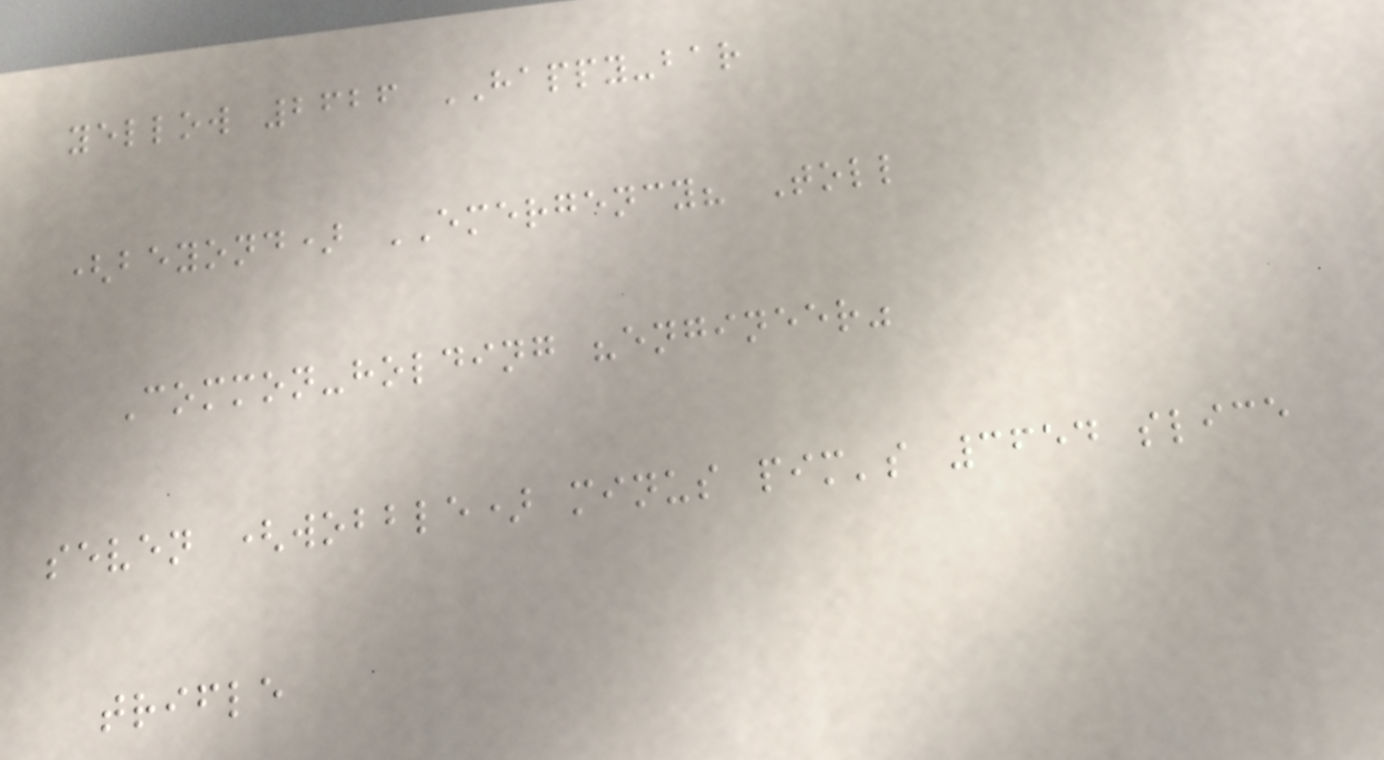yellow 2626 HAPPY-bar
(beyond) EMERGENCY? Toll
Common-holding "engineer"
seven (wobble) minus pim's 3654 slice
trifle
